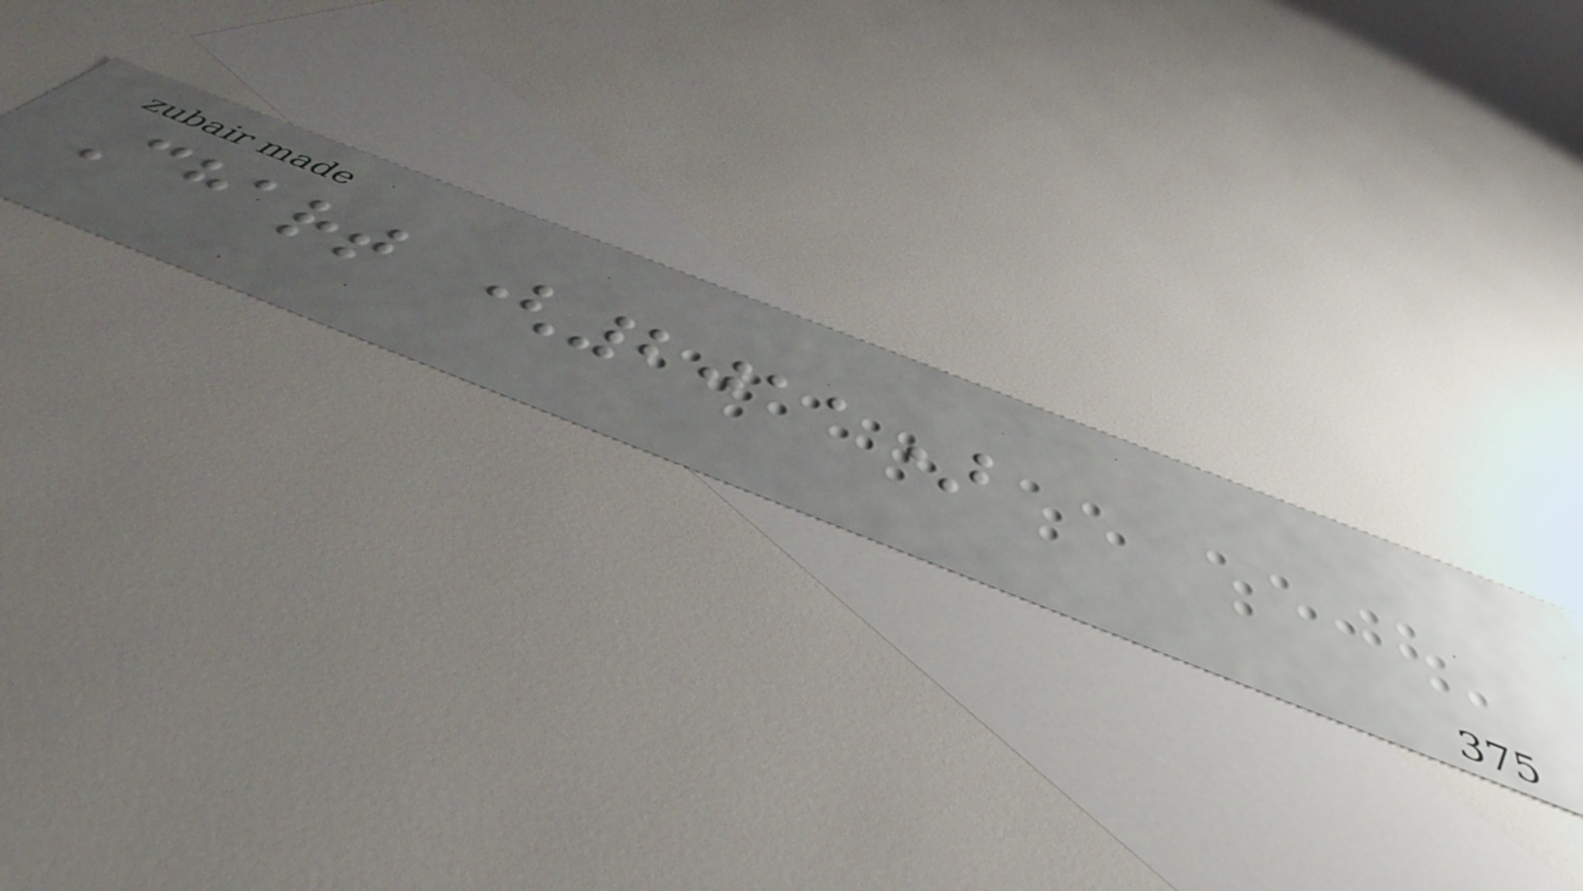Chart (2011)
